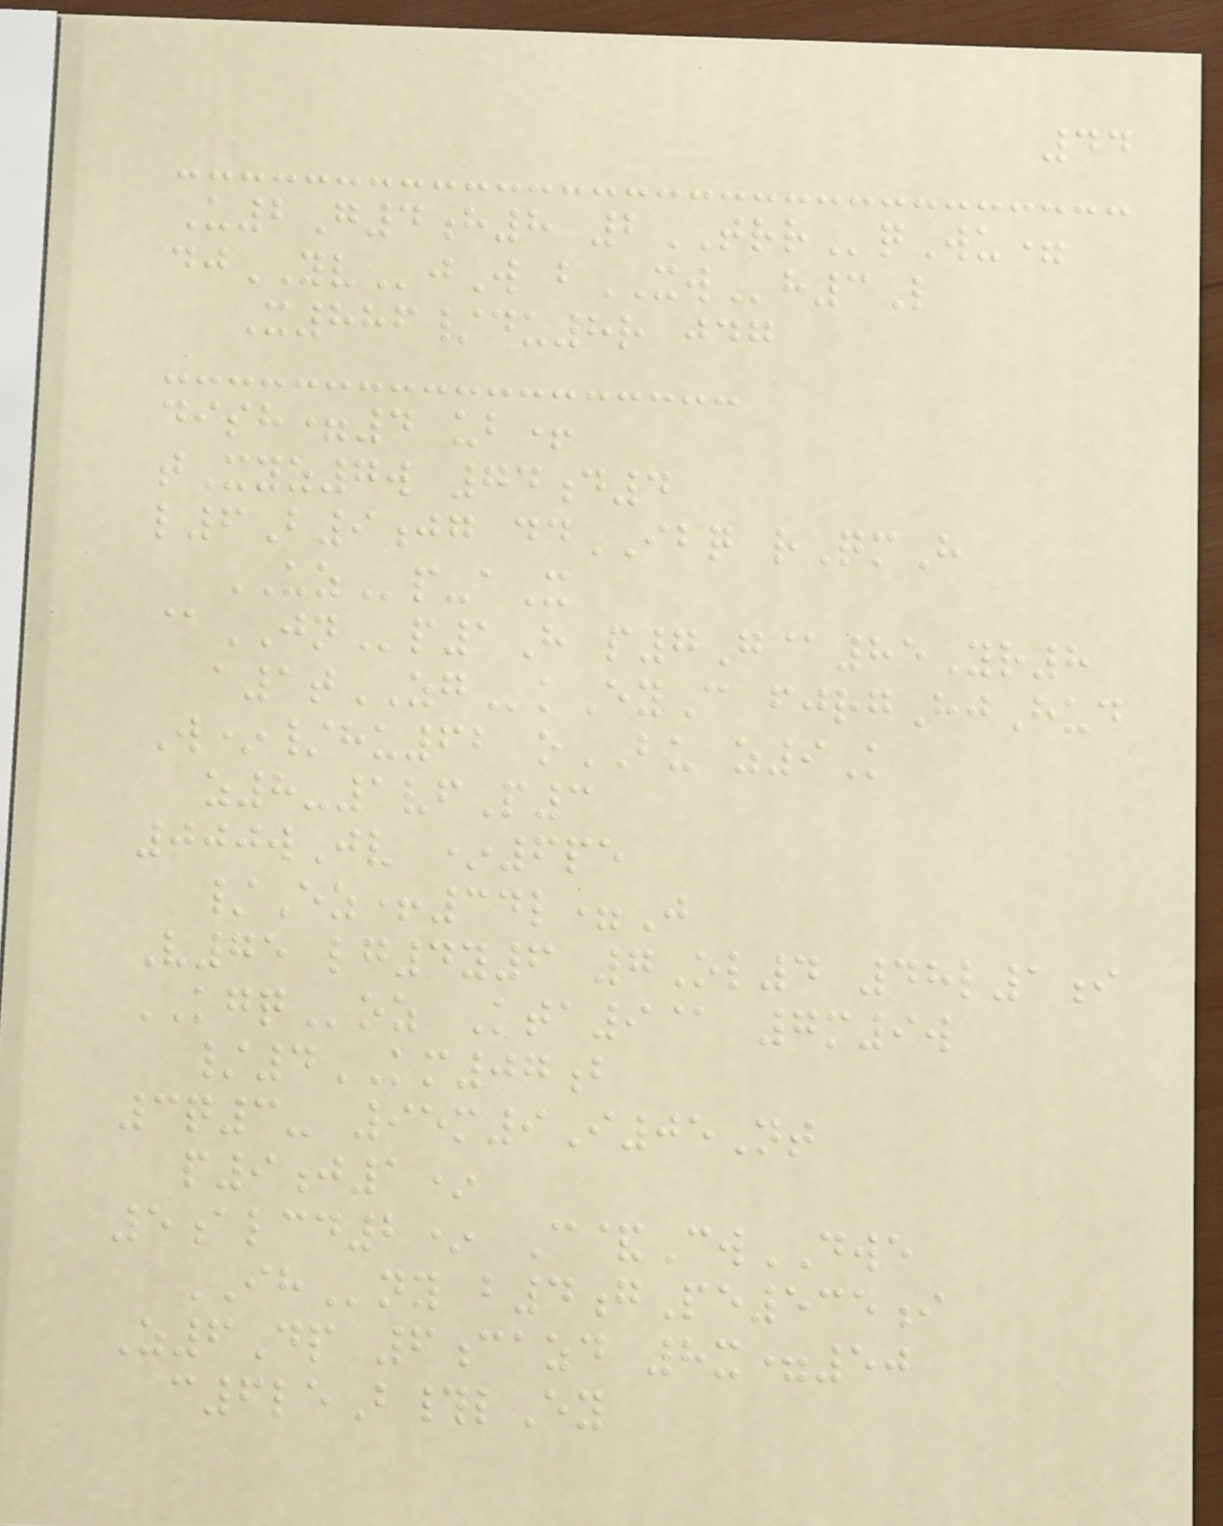44
U2G4h8 2TRRqWu=
djYVjW bXWh3L
X886/du8r jdg
dish=4 ub+
tXyz7w 74d4
l6B9jg ddIBQ rQmH
UZp-aX
@JNp1H p7G@85Yr8
a1tZGkEyC fjrgHjHud
W*/hu62 oBU z9K
z8-1vfP3
000wJv *6pe
/Ez+34l=J
V75 lg4y6 7Ol4 48l1i
KGQoz Kta9@ 7m9w
/4KM07b
3q3- 95m9I05Nt
p9j1*
5alcd2* C&CwDWE
IHny b4gPe535i
Z6Dp 6cazd 8x=50
c6leB#lEy
